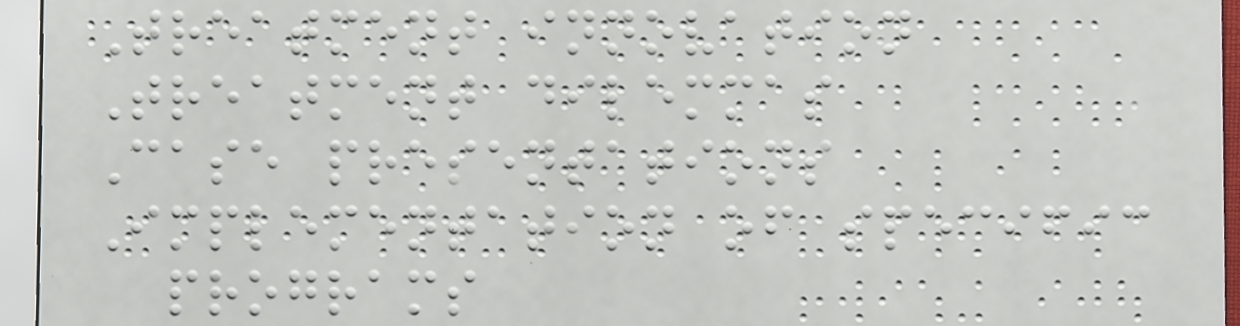Treatment innovation
Treatment dilemmas
Case presentations
Implementation of specific
programs
